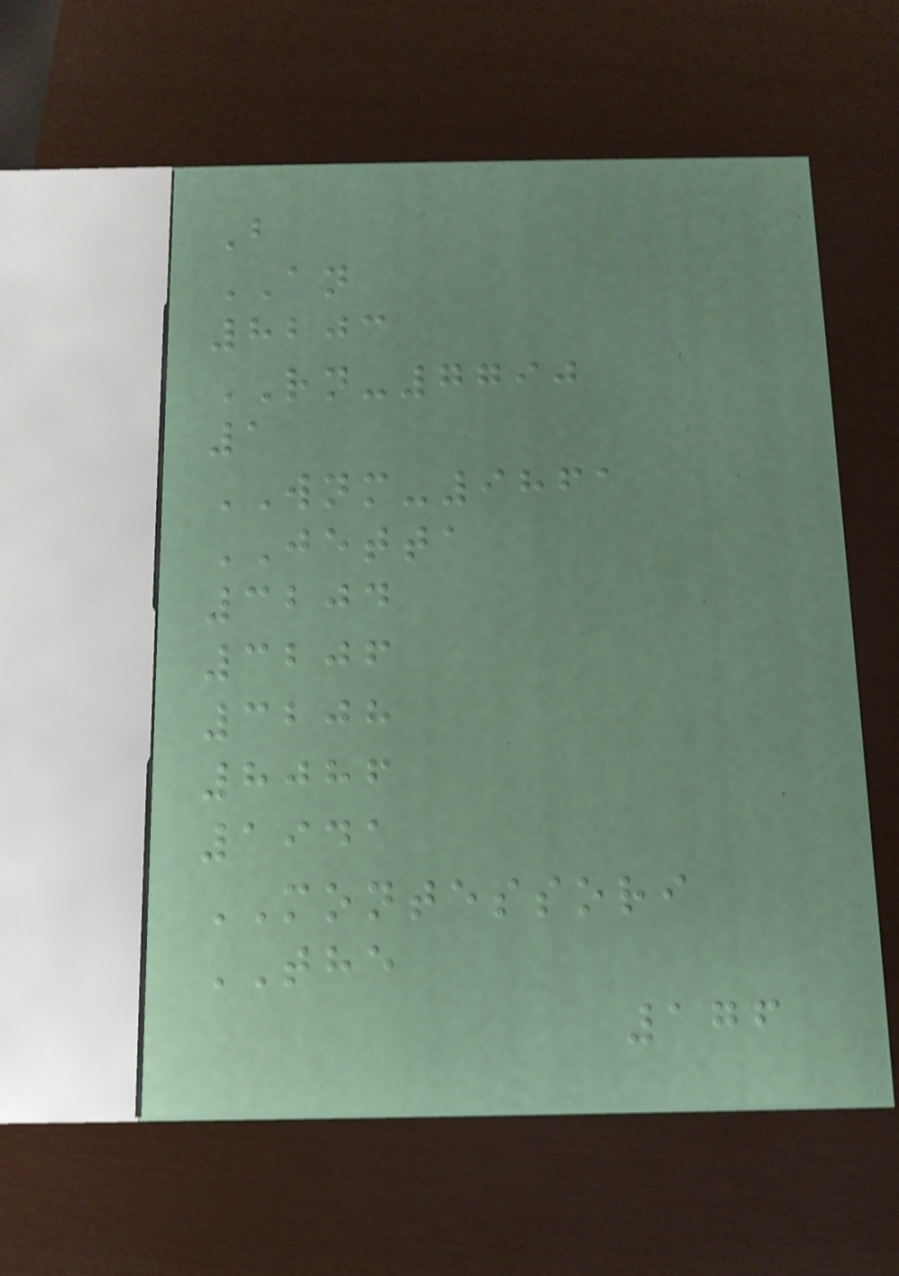B
AN
8203
RN-7790
1
WNM-9861
JETTA
3204
3206
3208
8086
1941
MONTESSORI
THE
176
